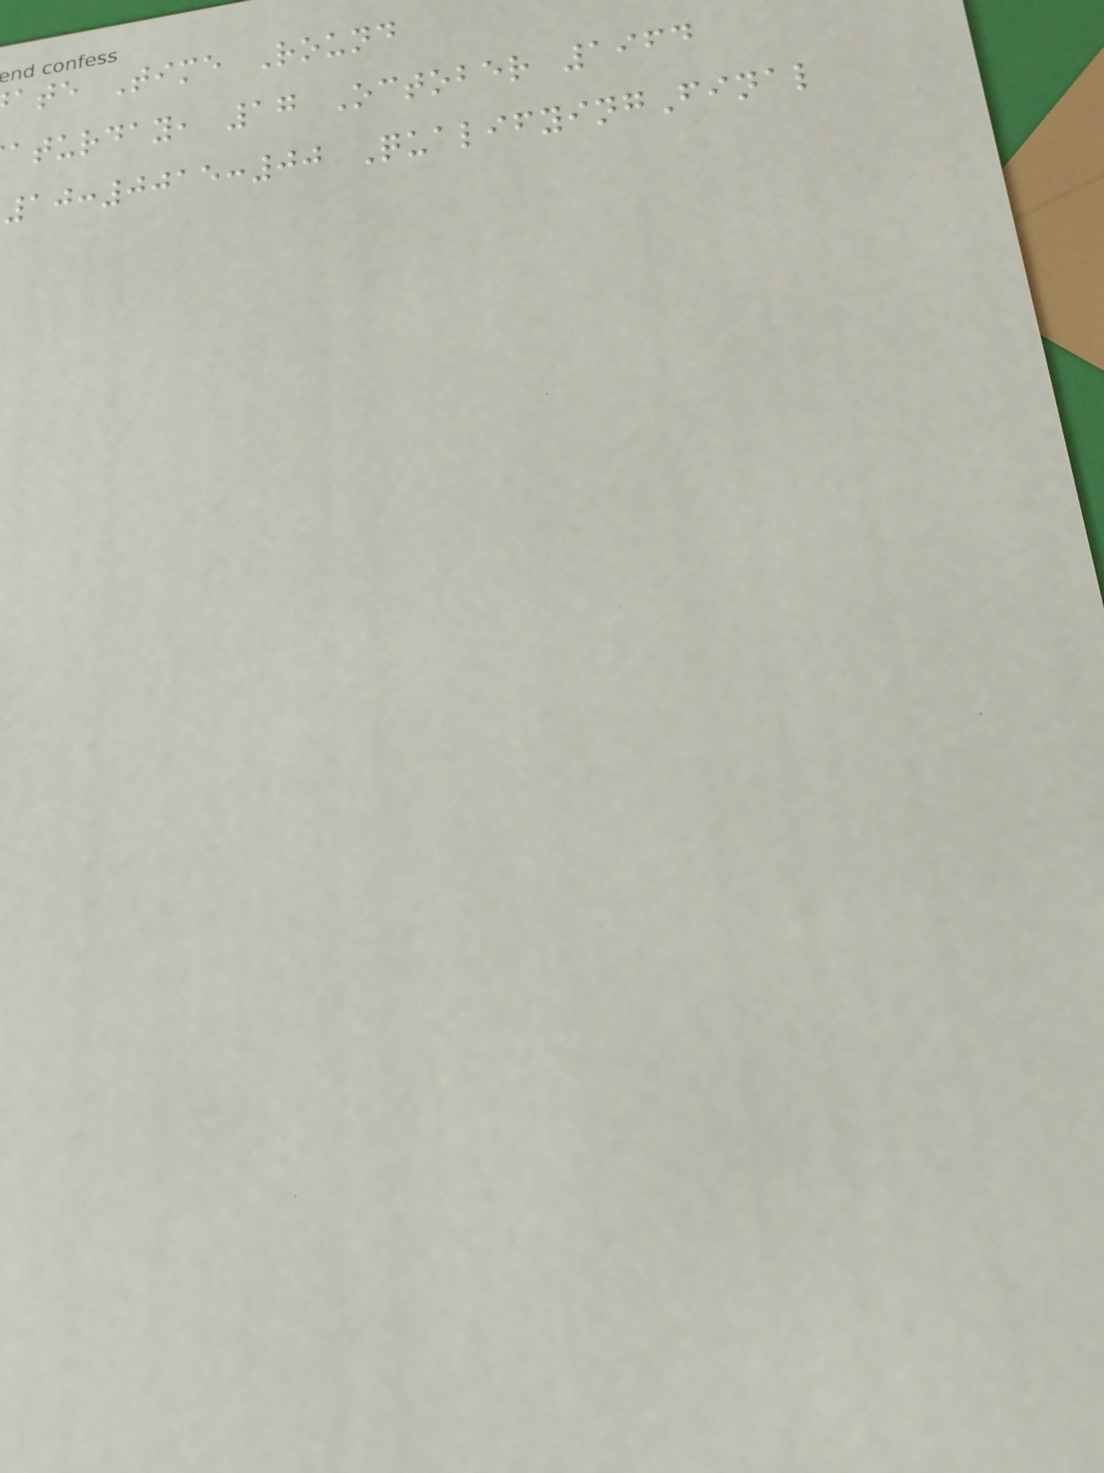ate Time Round
aturday, 17 October 1964
10:0015:00 QualifyingFinal
